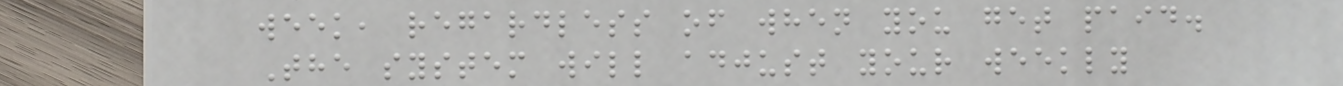week, regardless of when you get paid.
The system will adjust your weekly
